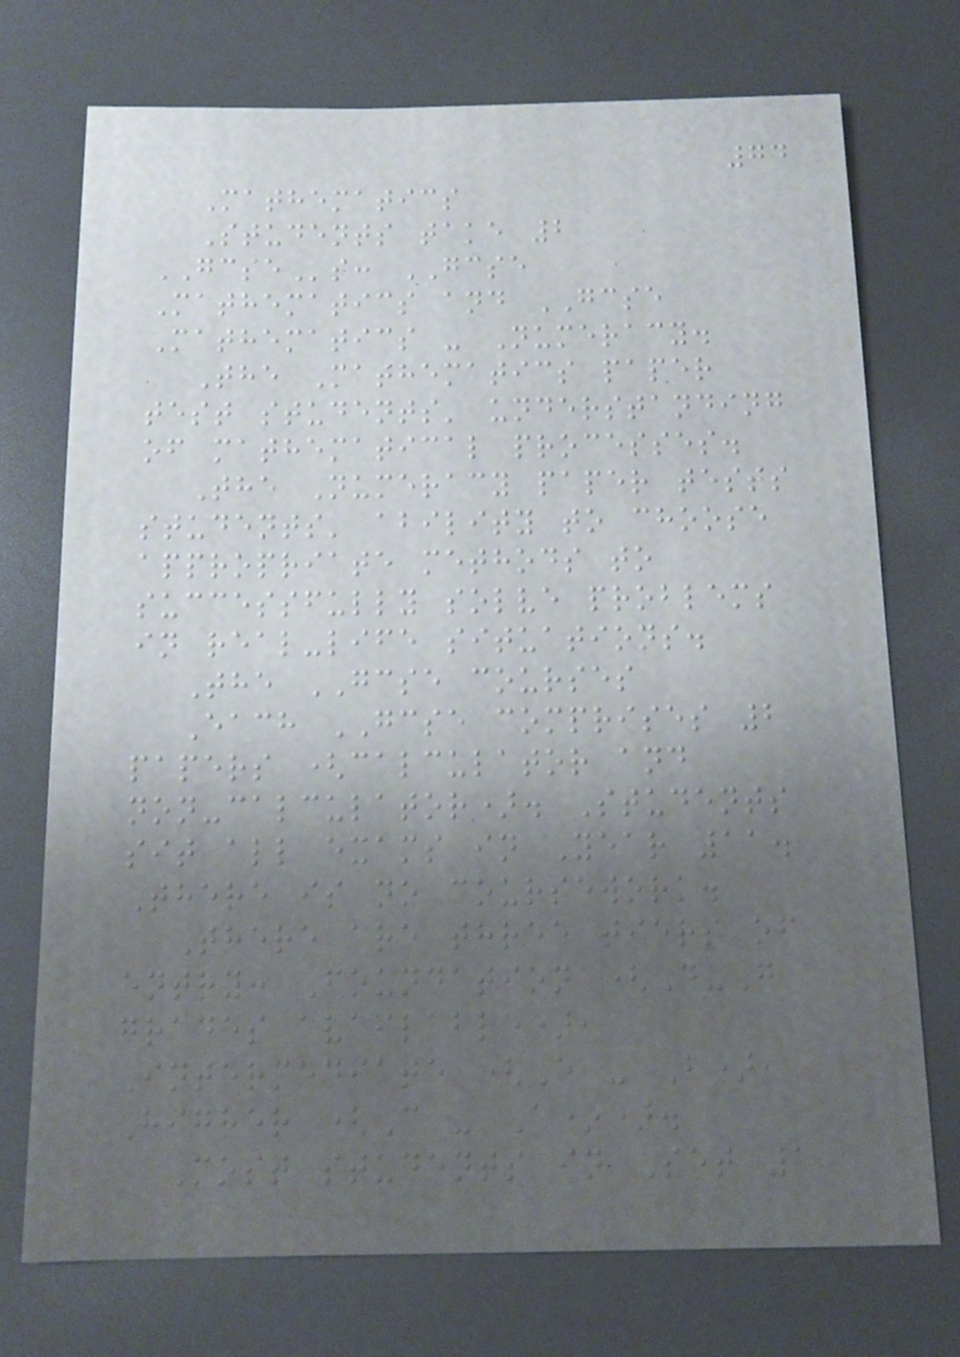74
Mathematics
Students take 2
GCSEs: GCSE
Mathematics and GCSE
Mathematics - Numeracy.
The Mathematics paper
test students' understanding
of mathematical processes.
The Numeracy paper tests
students' ability to choose
appropriate methods to
successfully solve problems
in real-life situations.
The GCSE courses
Each GCSE comprises 2
papers (calculator and
non-calculator). Students
sit all exams in Year 11.
There is no coursework.
There are three tiers of
entry: Foundation (D-G
grades available),
Intermediate (E - B),
Higher (C - A*).
Most students in Set 1
